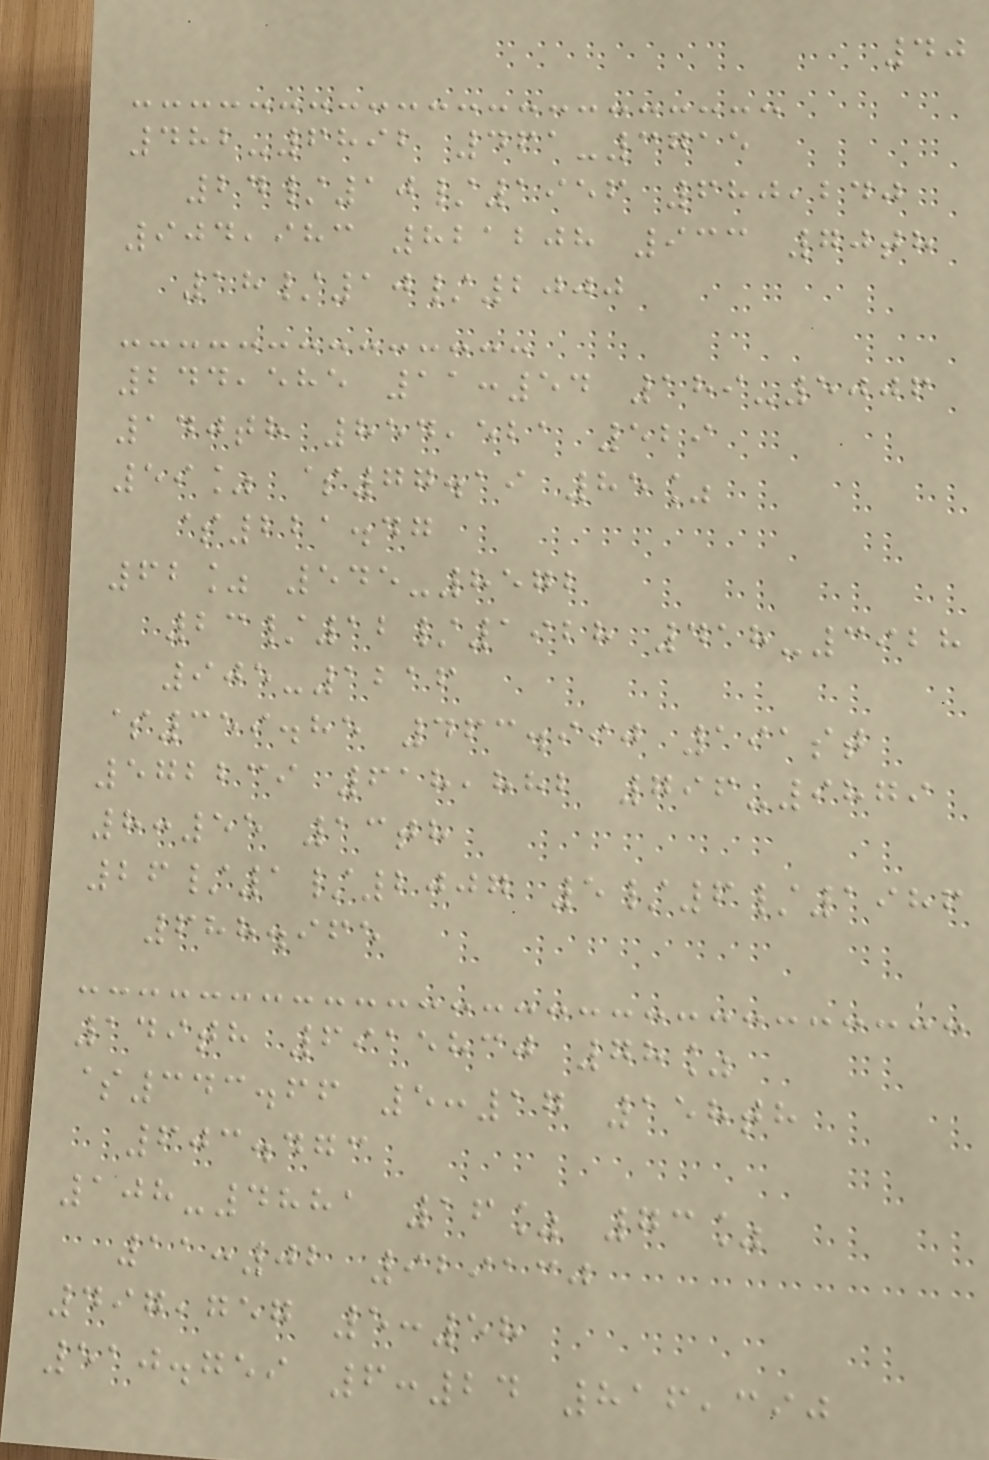40
482-6892 461-3715
24/10/1956 680,240
904,983 821208 933 70th
18/10/2000
244,585 11:54 189-5006
140th 854,521 529
59% $77.19 85%
$221.47
62% 545-8572
23/12/1928 418-3928
905-1216
$359.85 463.990 191st
572239 618,882 796-9879
8:55 13th
26/1/2007 5/6/1986
688.965
149th 6915830 78%
$343.66 5:17 158th
603.473
108-4881 16% 73%
11:02 929130
497,757 5:58
510.759 6:24 816,390
